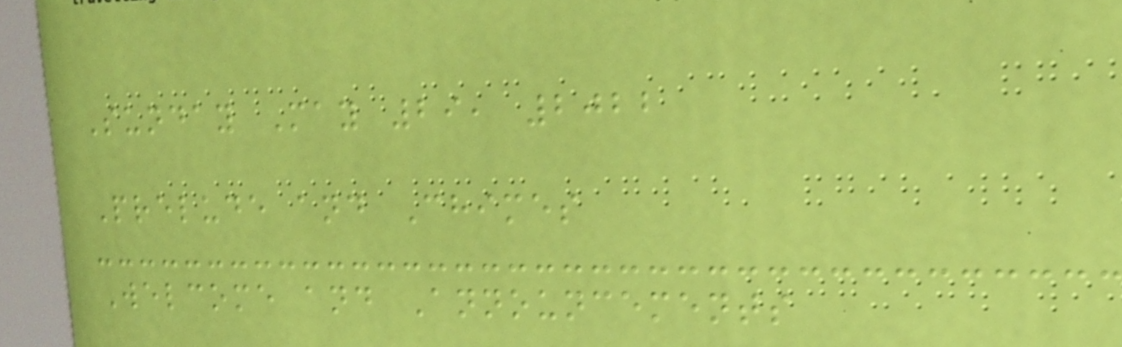Sunday May 29, 2022
Prelude and Chimes
Welcome and Announcements
